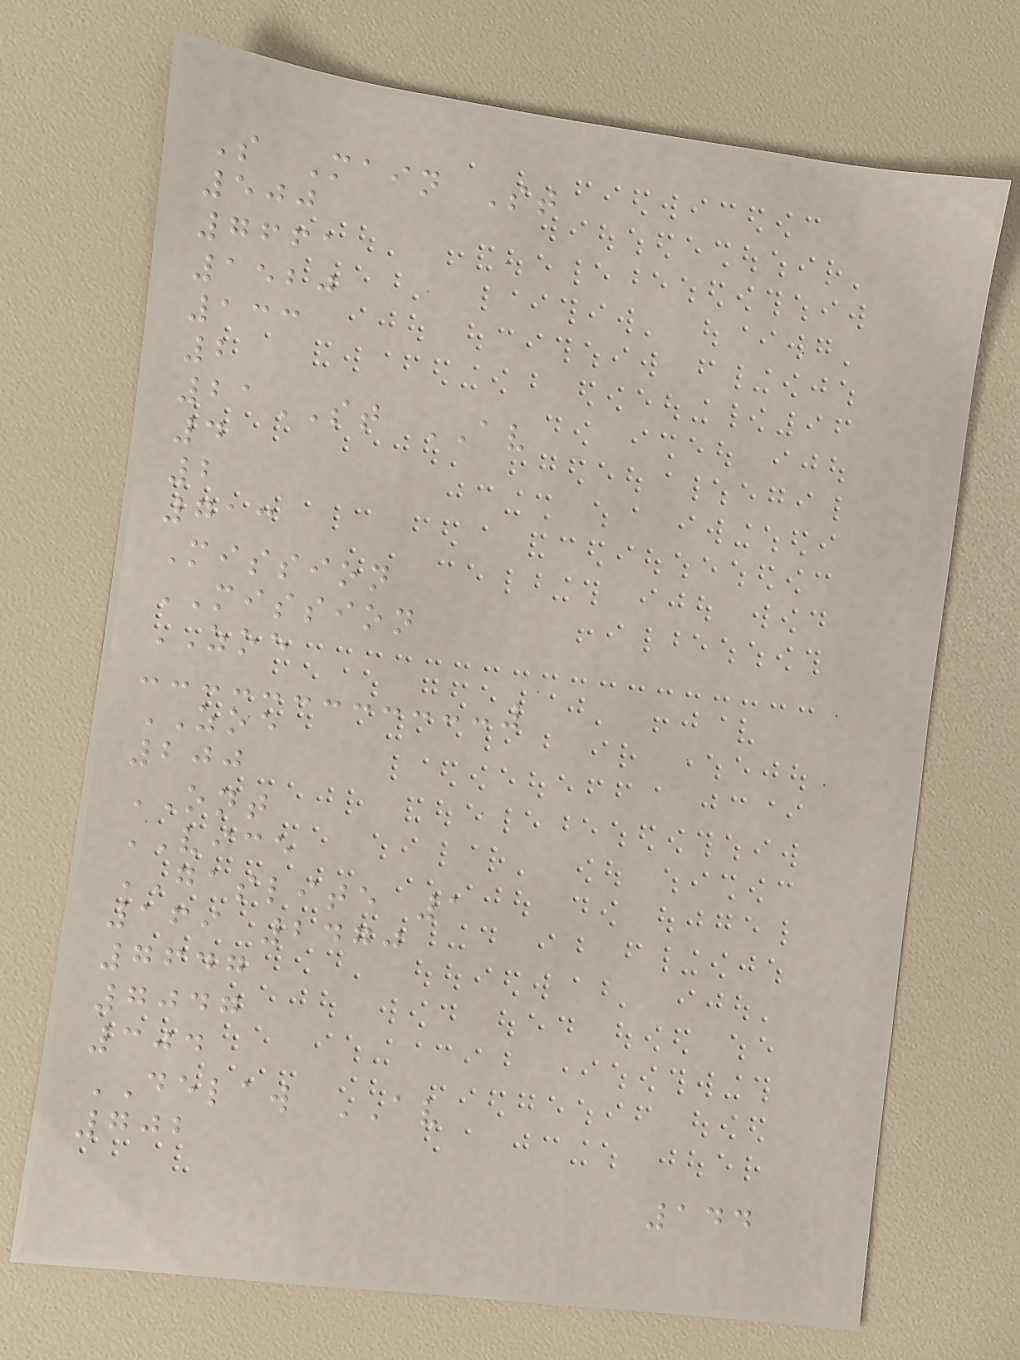S Main St
500
7661
1520
133
2
21ST AV
4
2
713
Mission
MISSION
ZOE
ZOE
200
ONT
VICE
GASLITE 1
169 2470
7647
7047
304
DELAW AV
702
144
